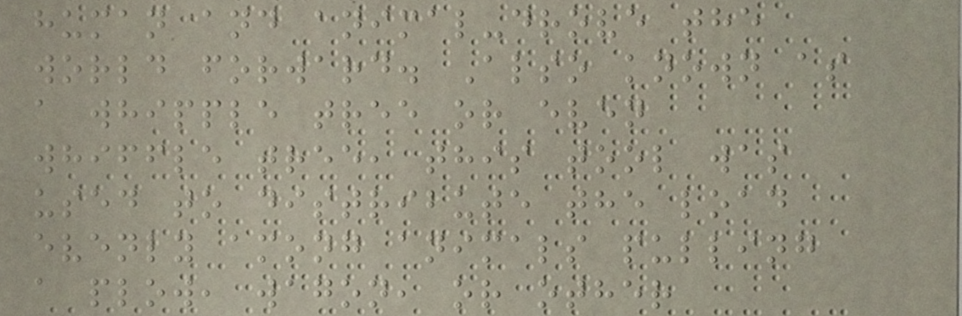human and animal-drove the
world forward. Also known as
a whipple tree or even
whiffle tree, this tool was
used to distribute the load
evenly among animals pulling
a plow, wagon, or other
